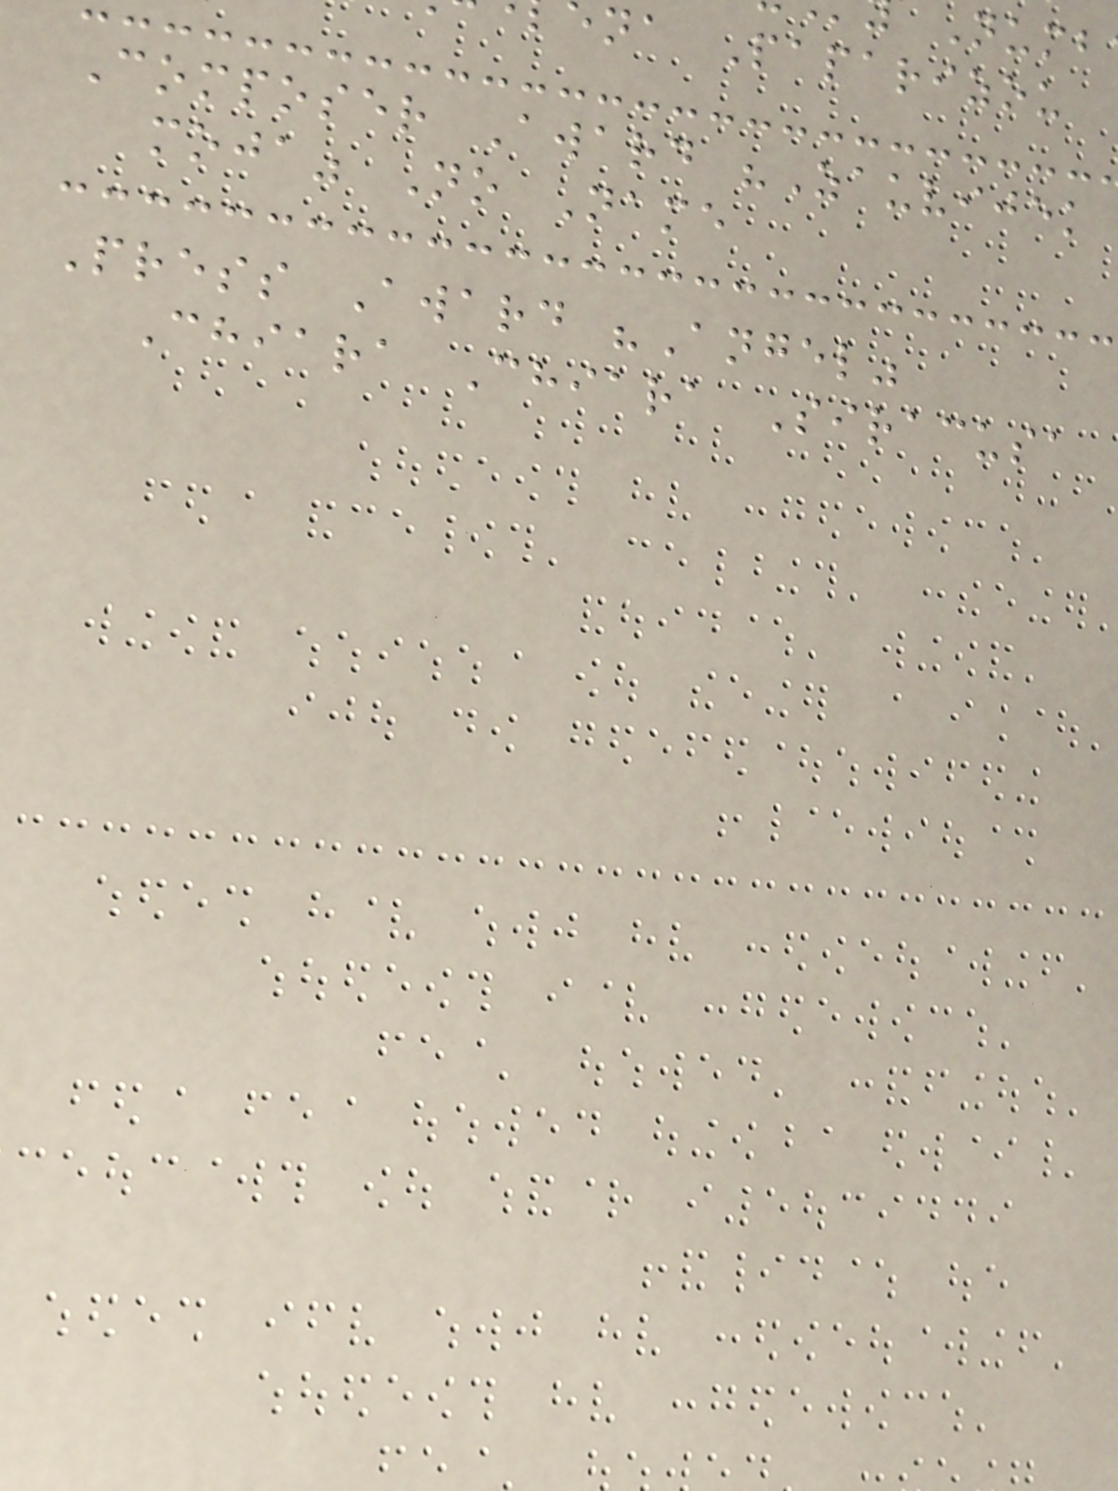na Paparizou
Composer Award "Zauvijek
moja" No Name
Press Award "Angel"
Chiara Chiara Siracusa
